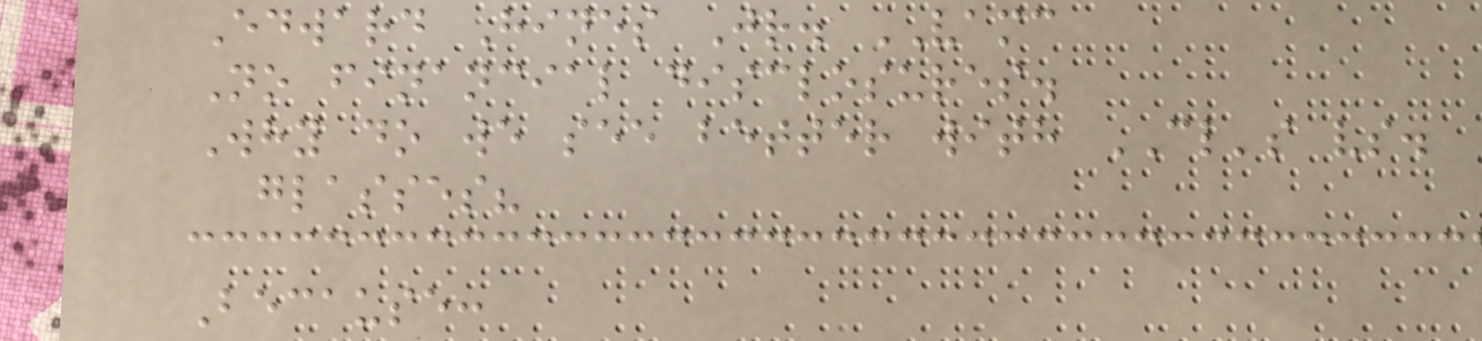Edward Hines Jr. VAMC
No financial disclosures.
Why do we see better with CL's vs.
glasses?
Because:
